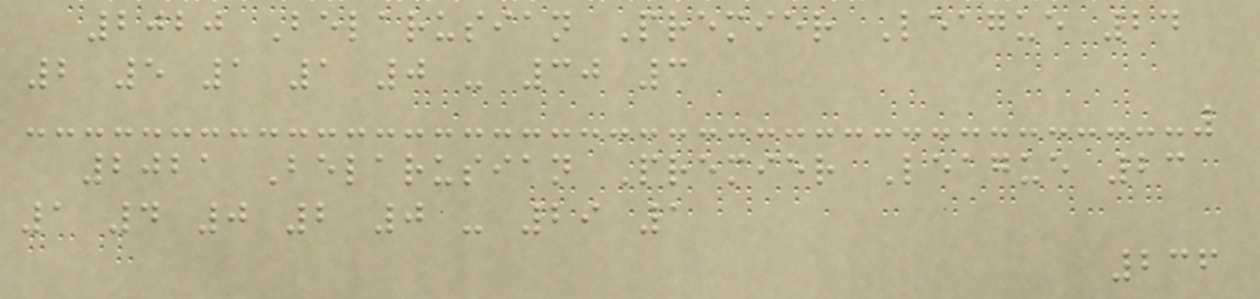2020 Belarusian Premier League 24
2 5 1 1 0 - 30 3
2021 Belarusian Premier League 23
1 4 0 2 0 - 29 1
236
